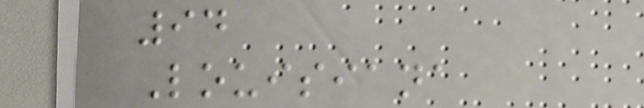94
Louisiana
